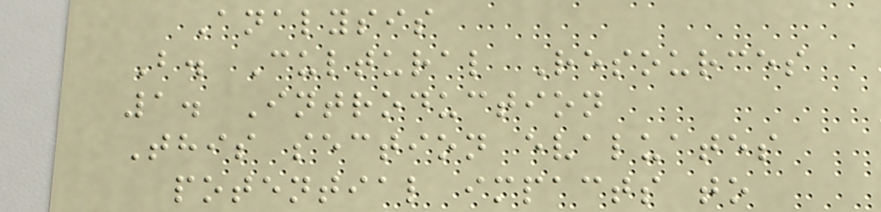Analysis
B. Cultural Resources
1. Introduction
This section evaluates
potential impacts to
